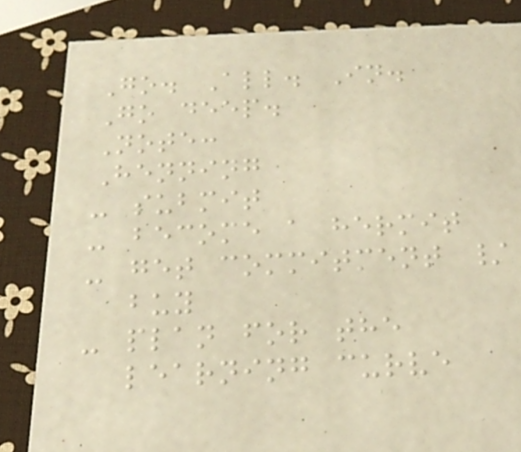Go. All. In.
Go deep.
Note:
Henning
- submit
- become a hermit
- get commitment /
buy
- plan for the
learning curve
